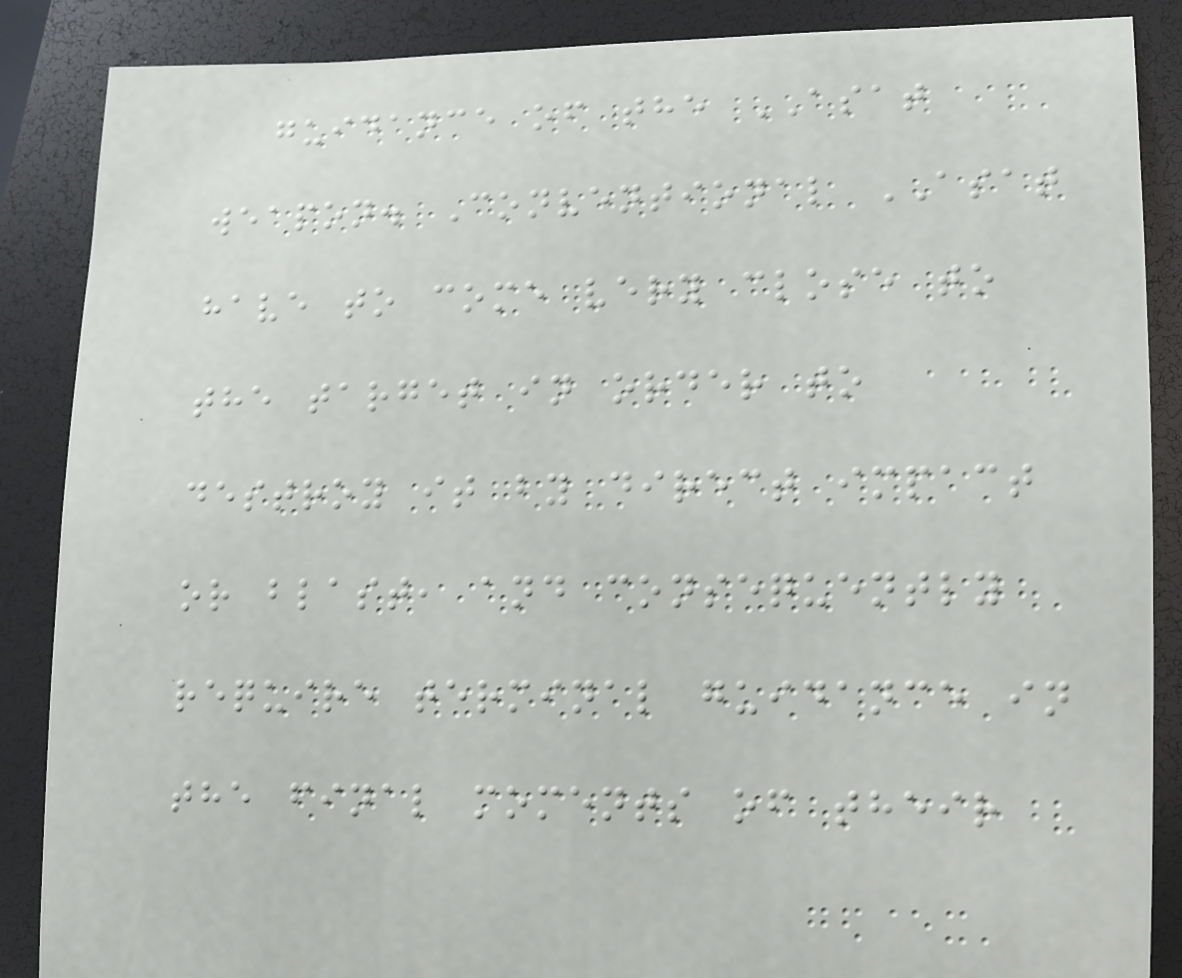guidance of the ASAT
weapon. Conventional ASAT
have to come very close to
the target in order to
destroy it by direct impact
or blast, and consequently
require terminal guidance in
the final moments of their
